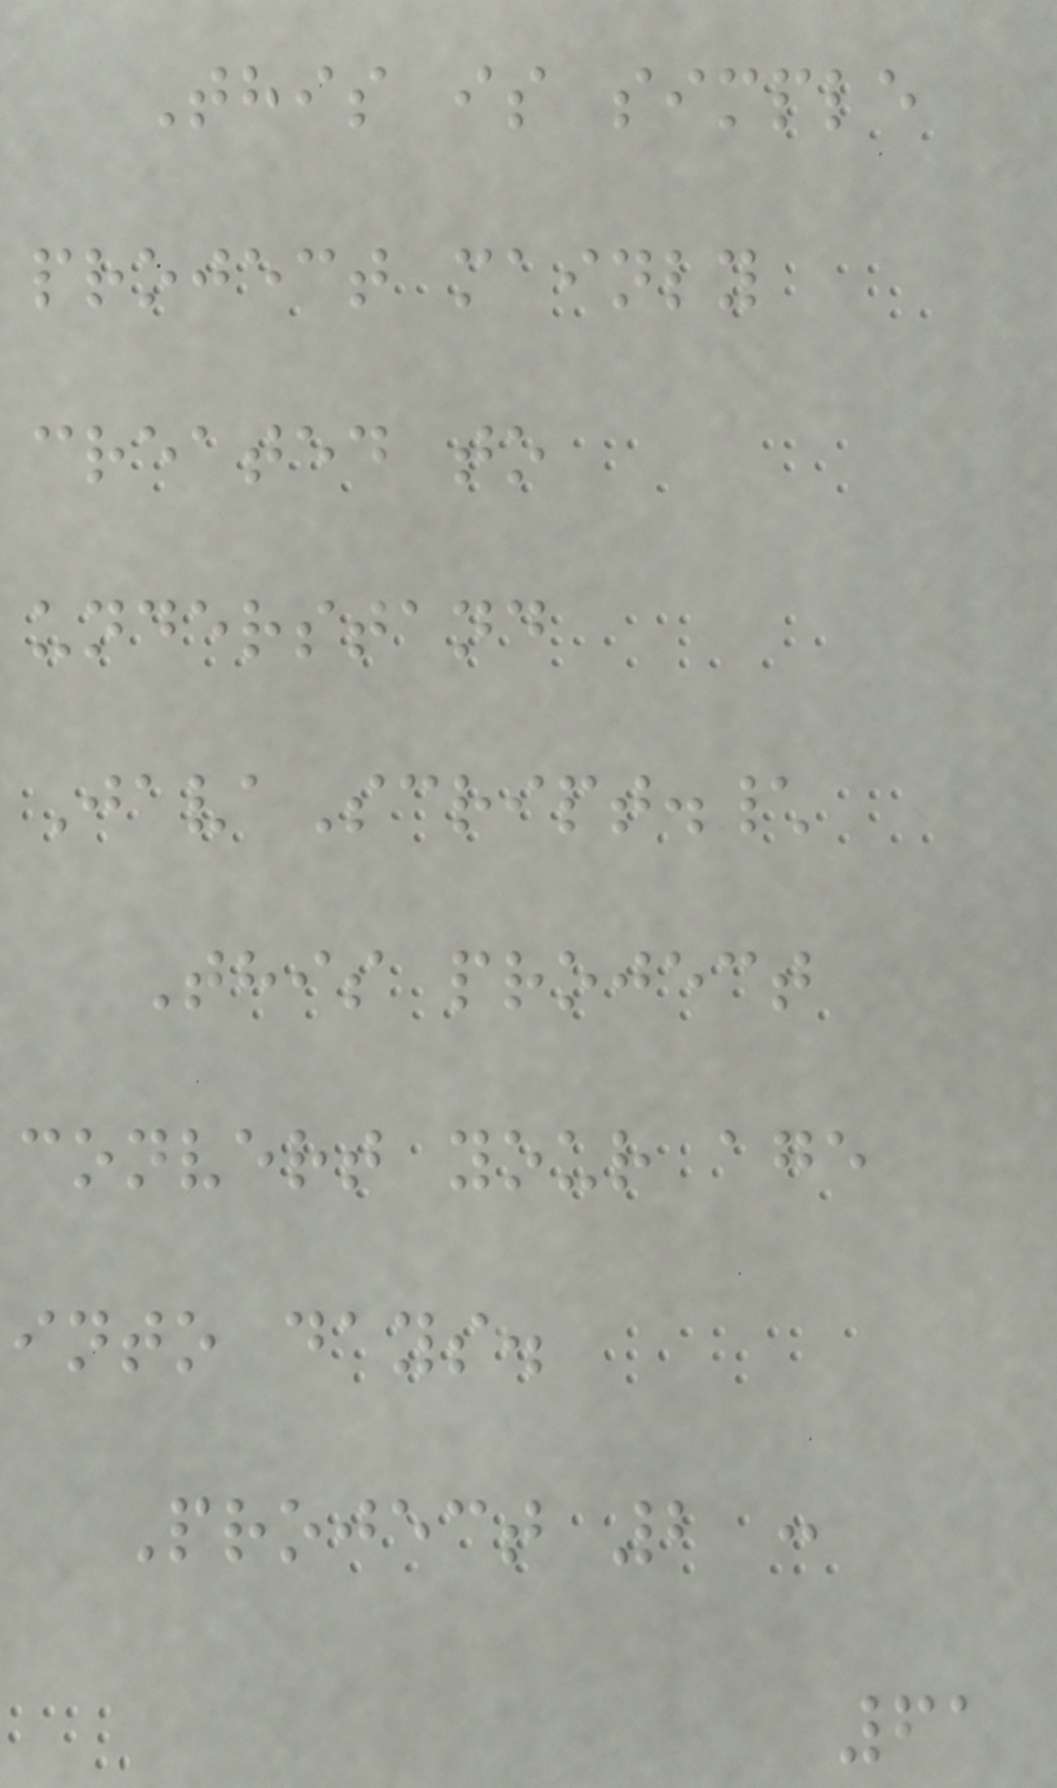This is simple
project mainly
created to
understand
JavaScript.\
This project
convert your age
into days.
Project 2 :
61
